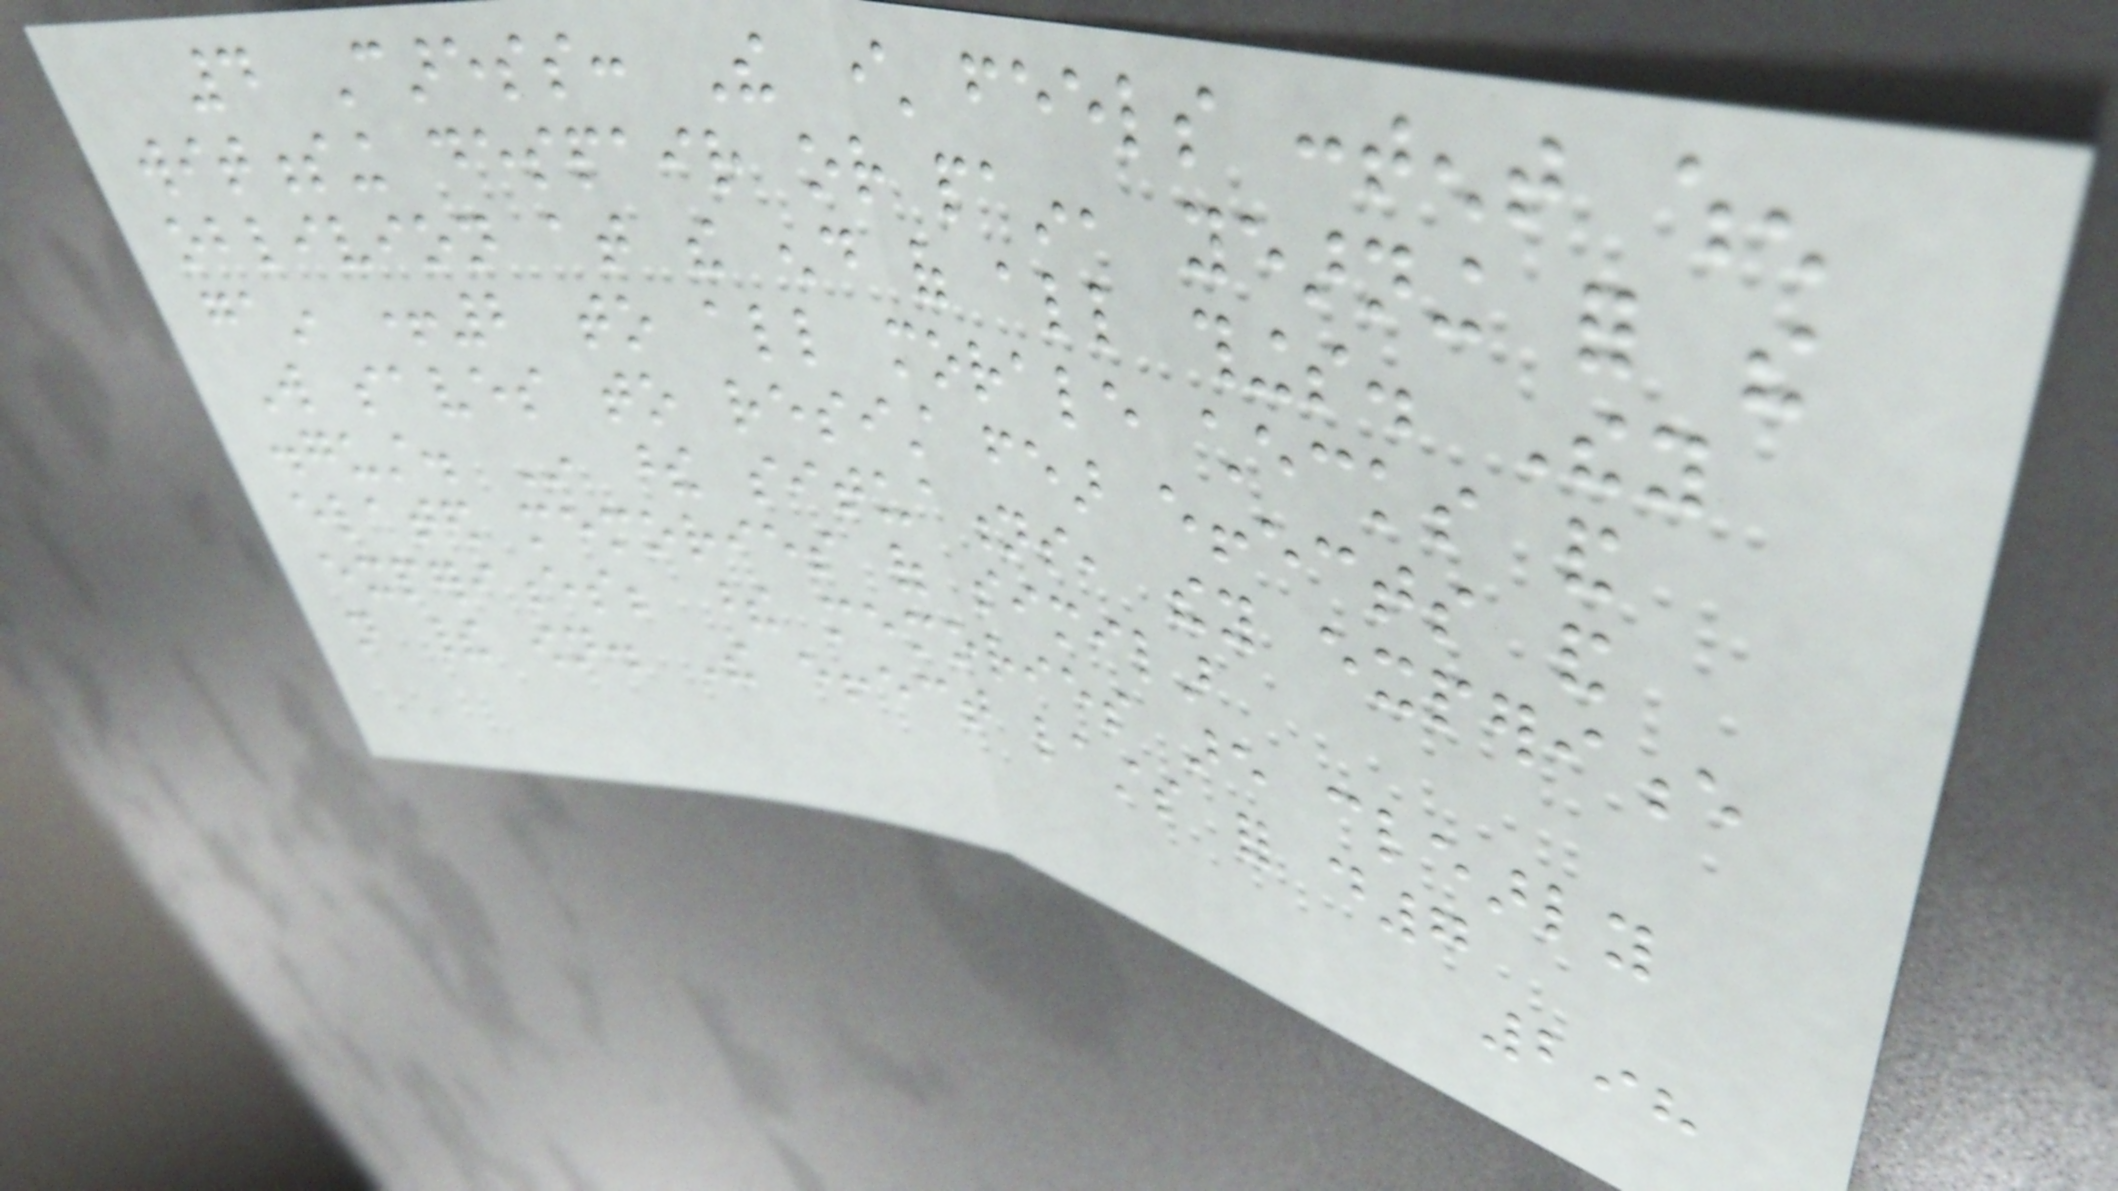4 Caress: The character feels content when
witnessing despair or pain, yearning for the
oblivion at the end of all things. They
gain +2 to all morale checks and
Will saves to resist fear effects and
disgust. In these situations, they experience
elated memories of similar
experiences; these memories are clearly
not their own. The effect lasts for d7
298
